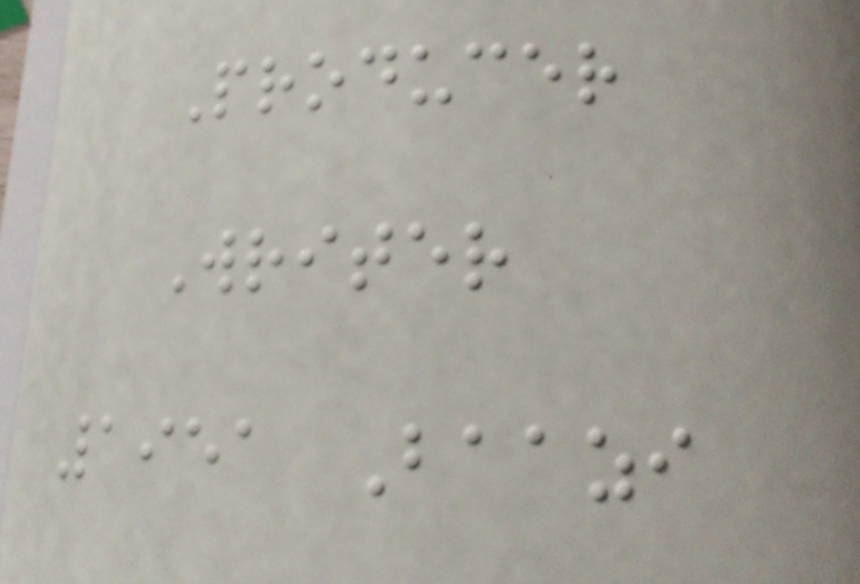Producer
Writer
1951 Baazi
